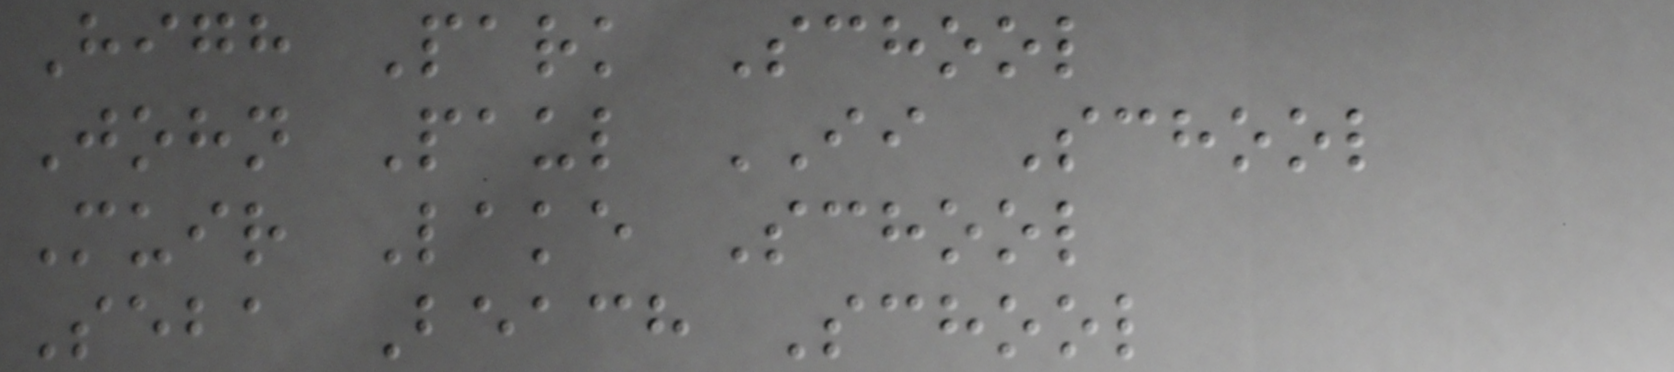High Park School
John Paul II School
Muir Lake School
Seba Beach School
